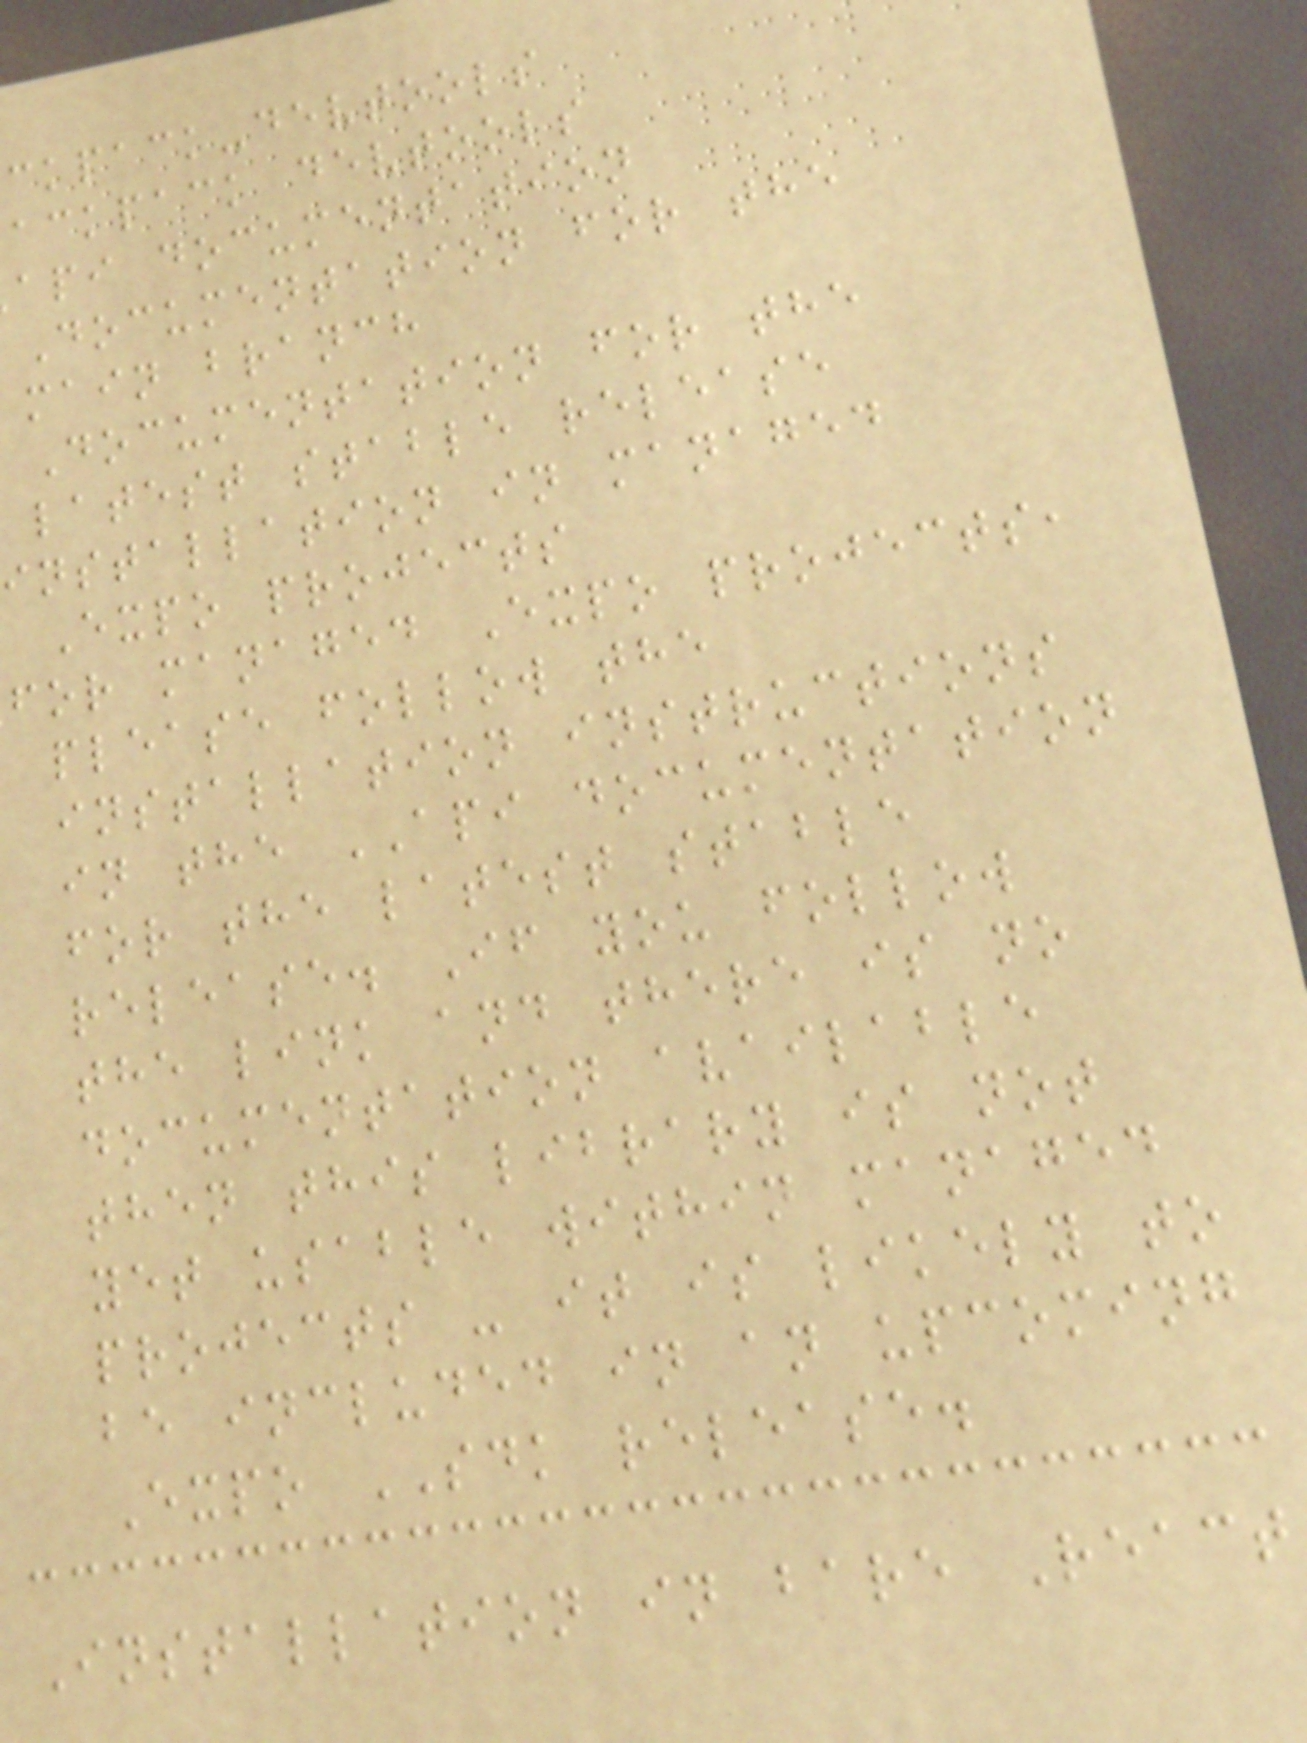ckpack-devtools
ackpack devtools
api documentation
Documentation for the
main branch
Documentation for the
latest stable release
installation in managed
Expo projects
for managed Expo projects,
please follow the
installation instructions
in the API documentation
for the latest stable
release. If you follow
the link and there is no
documentation available
then this library is not
yet usable within managed
projects - it is likely to
be included in an upcoming
Expo SDK release.
Installation in bare React
